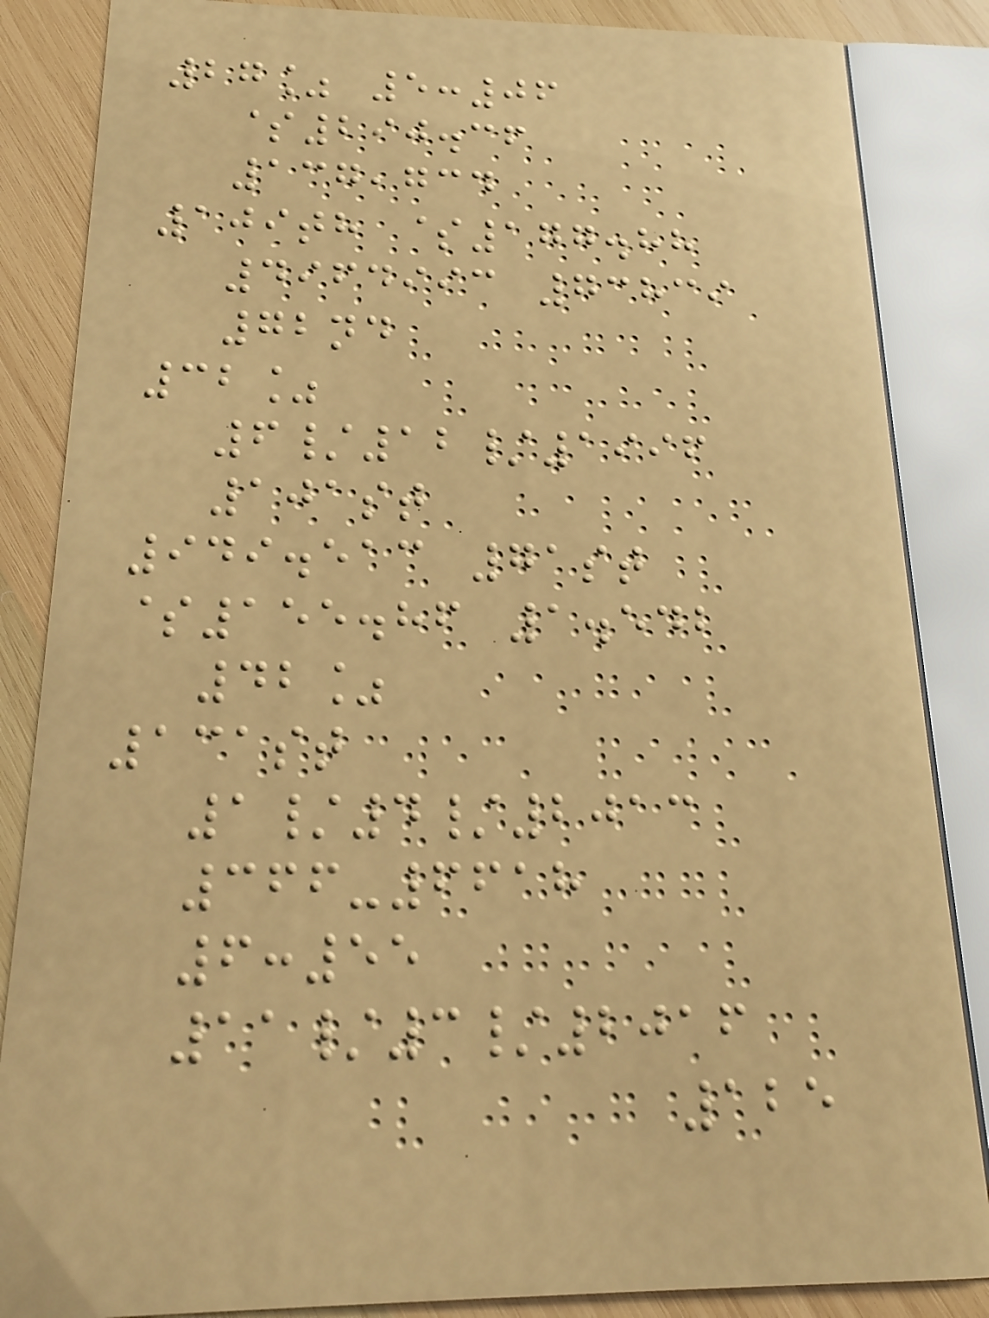27% 5:06
$290.36
137,734
109th $177.88
4964993 73839
72nd
32%
6/12/1996
101st
949.513 71st
$155.86 1.542
42%
131st
1/4/2013
366-6618
6:55
11/3/2016
125
